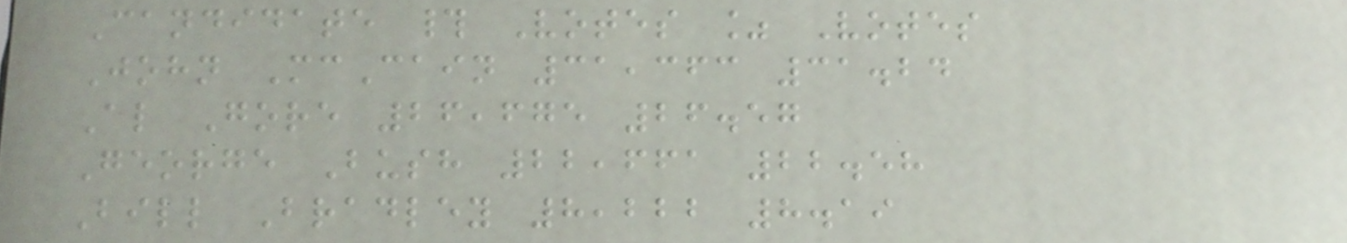Candidate # Votes % Votes
John McCain 31,363 31.24
Al Gore 26,675 26.57
George Bush 22,661 22.58
Bill Bradley 8,222 8.19
